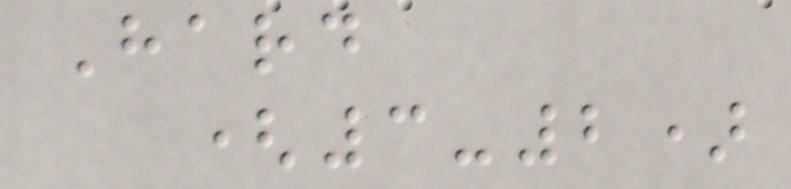Hard
(3-2)
